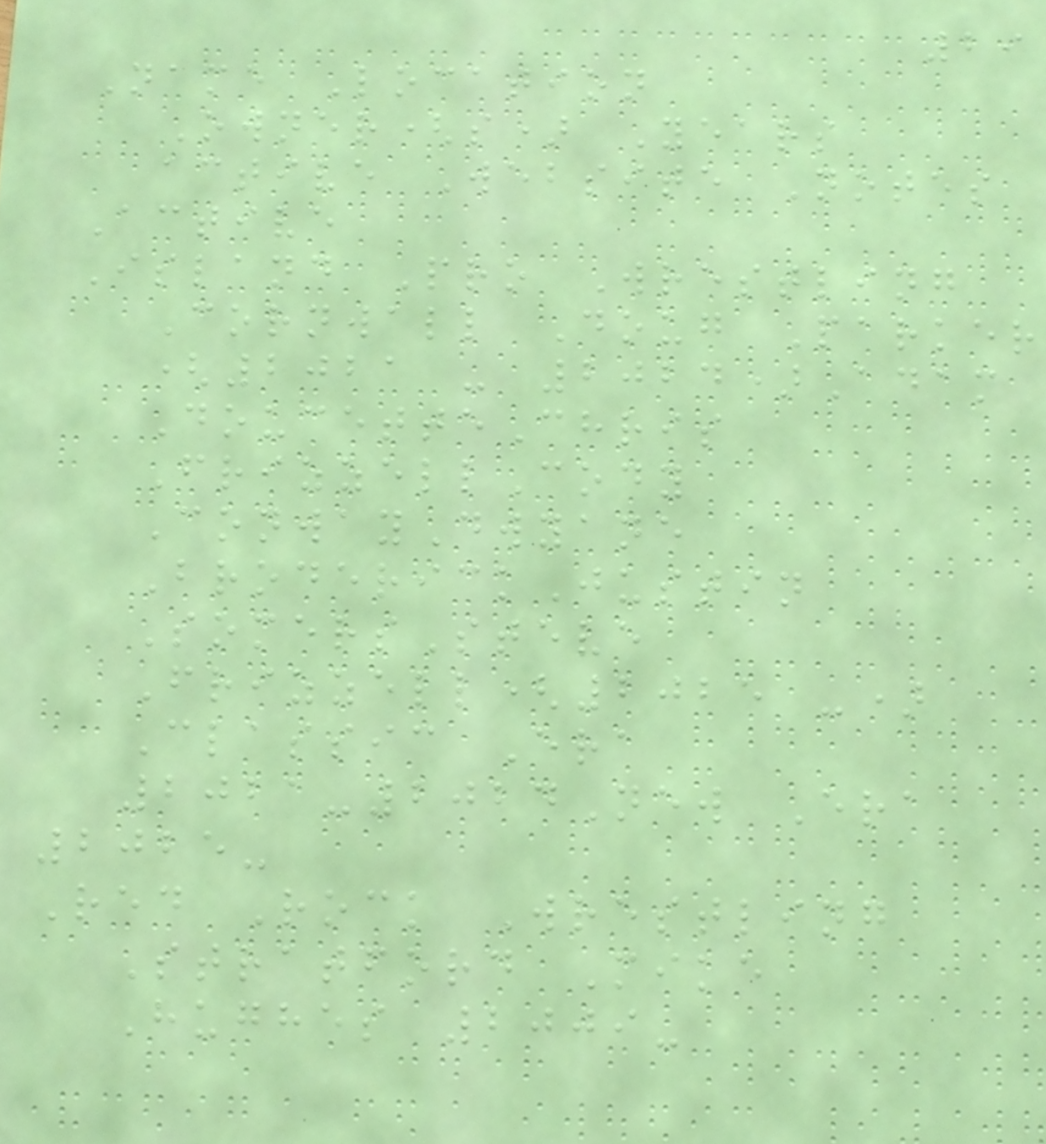29
Name Location
Owner(s) Years
active Website Notes
Active
Island Pro Wrestling
Cornwall Doug Parker
(2021 - 2024)Adam
DoucetteChris
FrizzellCody
ConwayDwyane
BroderickJustin
SomersSteve
Frizzell(2025 -)
Classic Era
2021-2024New Era
2025-
Red Rock Wrestling
Stratford Mike
Hughes 2009-
